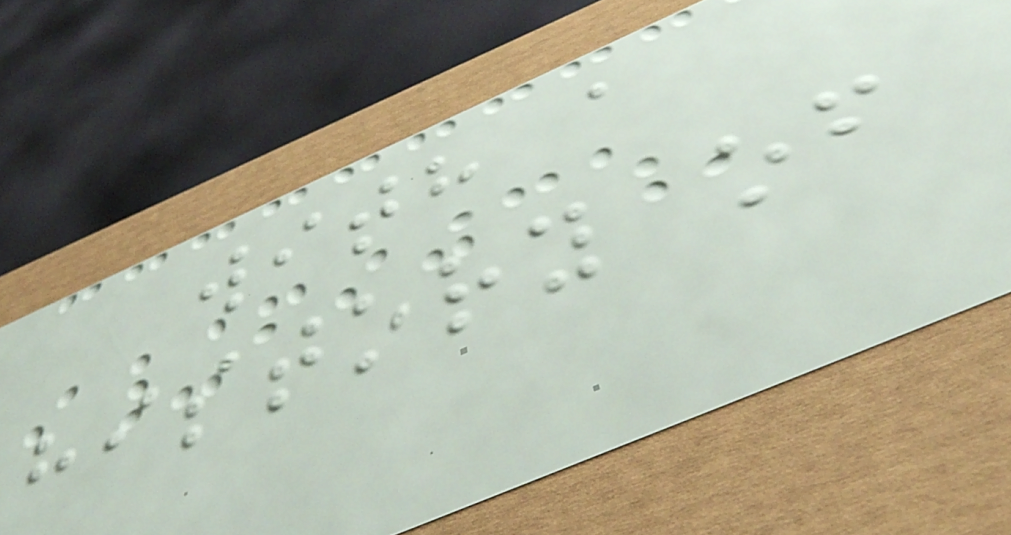with a
history of
